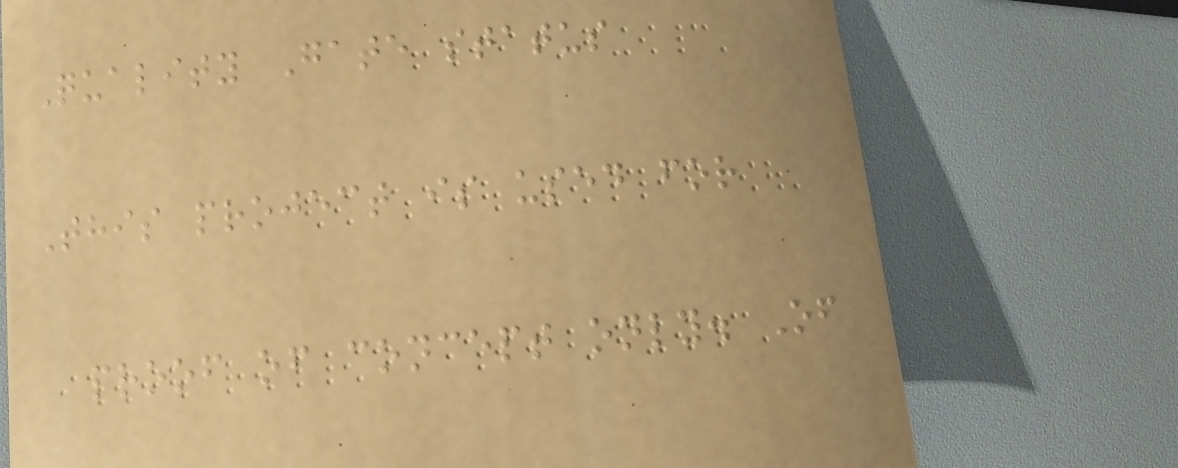Quality Gate status
This project is used for
proof of concept only. Of
